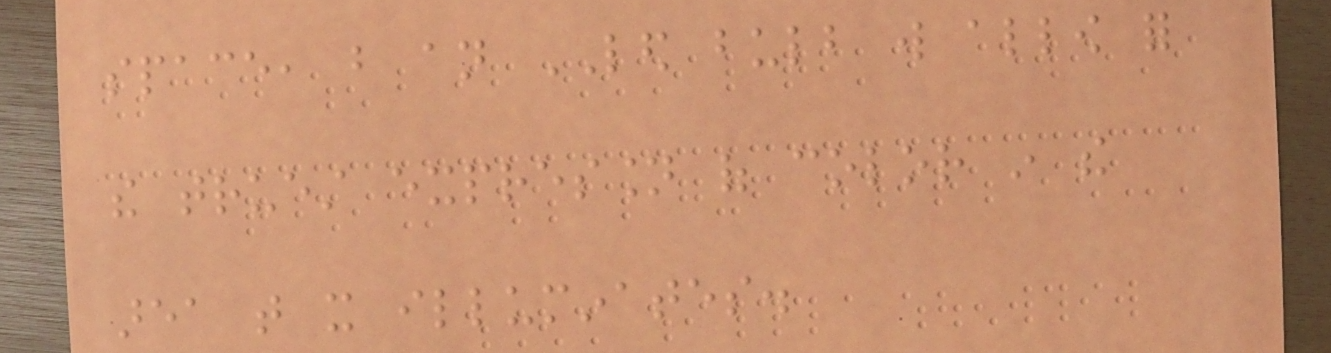space, but an LED bulb will allow for
the truest expression of color in the
area that it illuminates.
